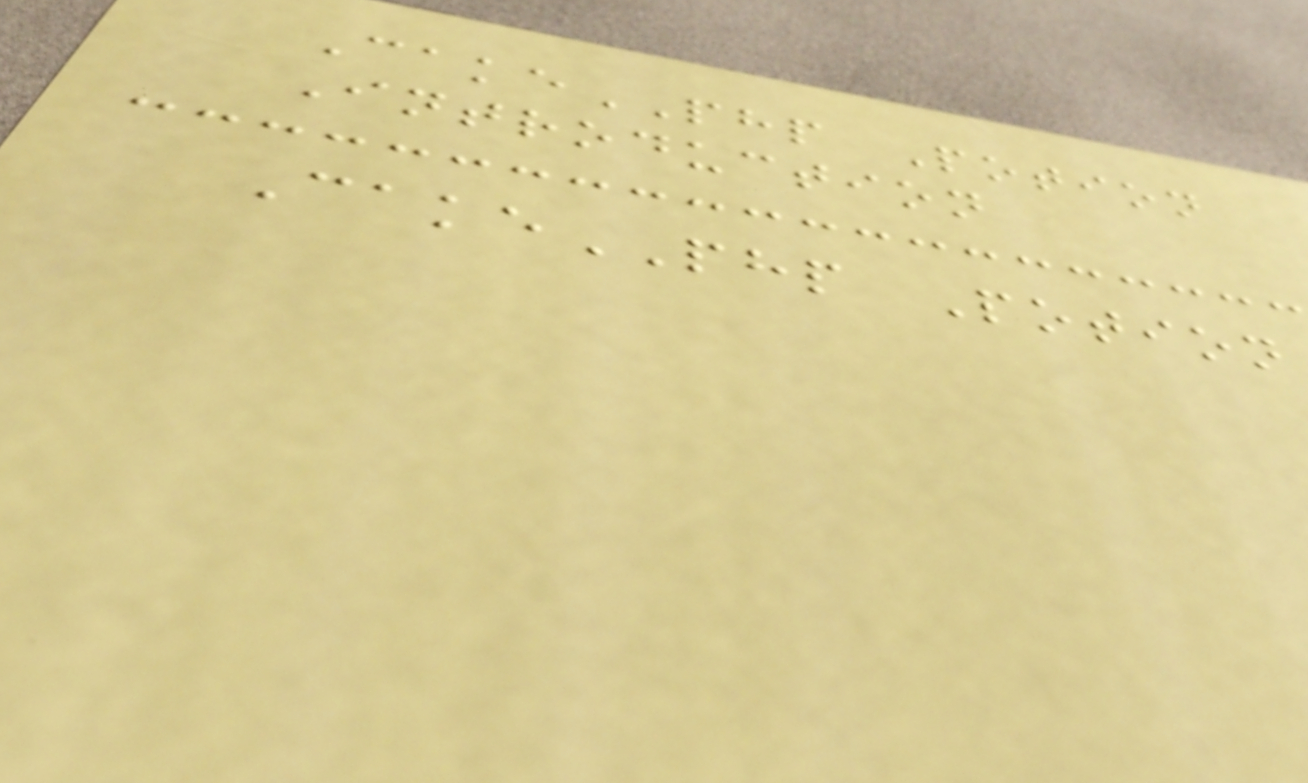CakePHP Potion
Introduction
CakePHP Potion
